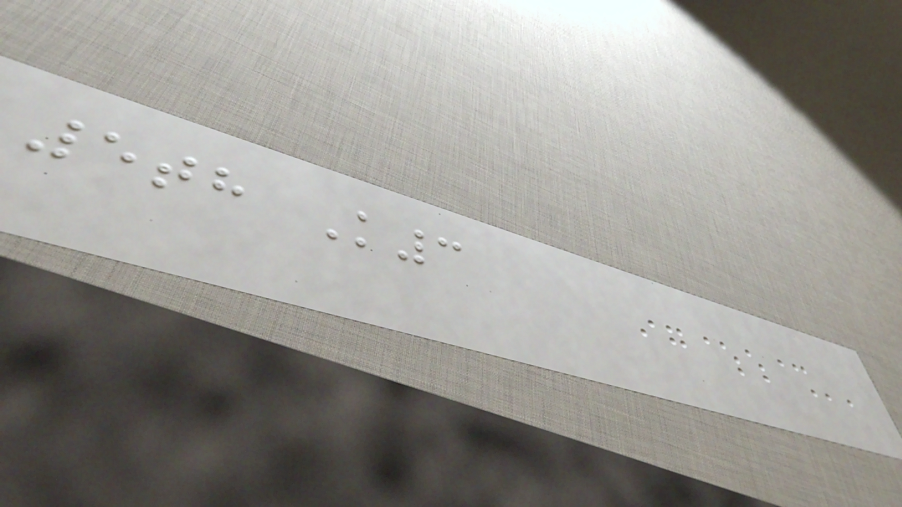5th K3
